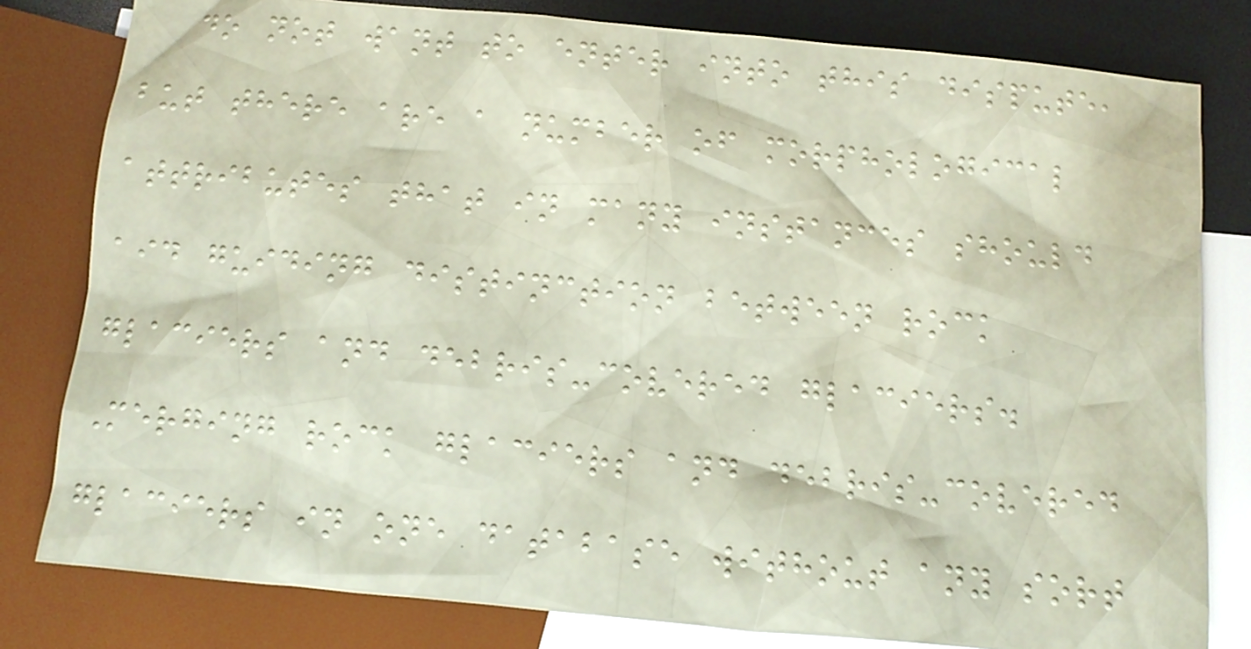do not want to enter into this dispute,
but there are a number of morphological
attributes that in many instances should
aid guiding distinction between rock
glaciers and debris-covered glaciers.
Merging rock glaciers and debris-covered
glaciers in one database without any sort
